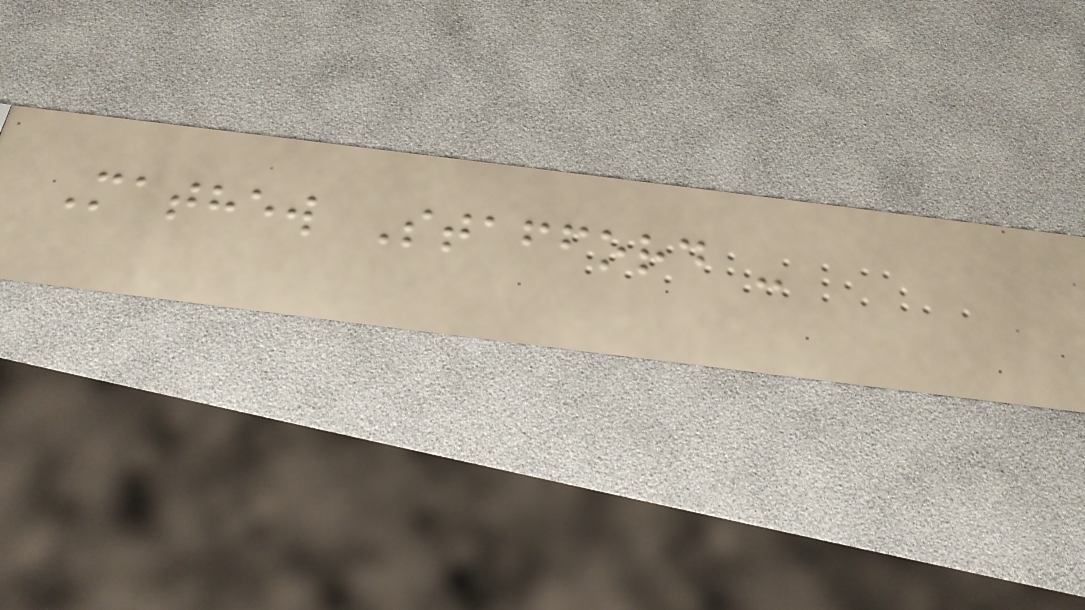Mathew Stafford -
